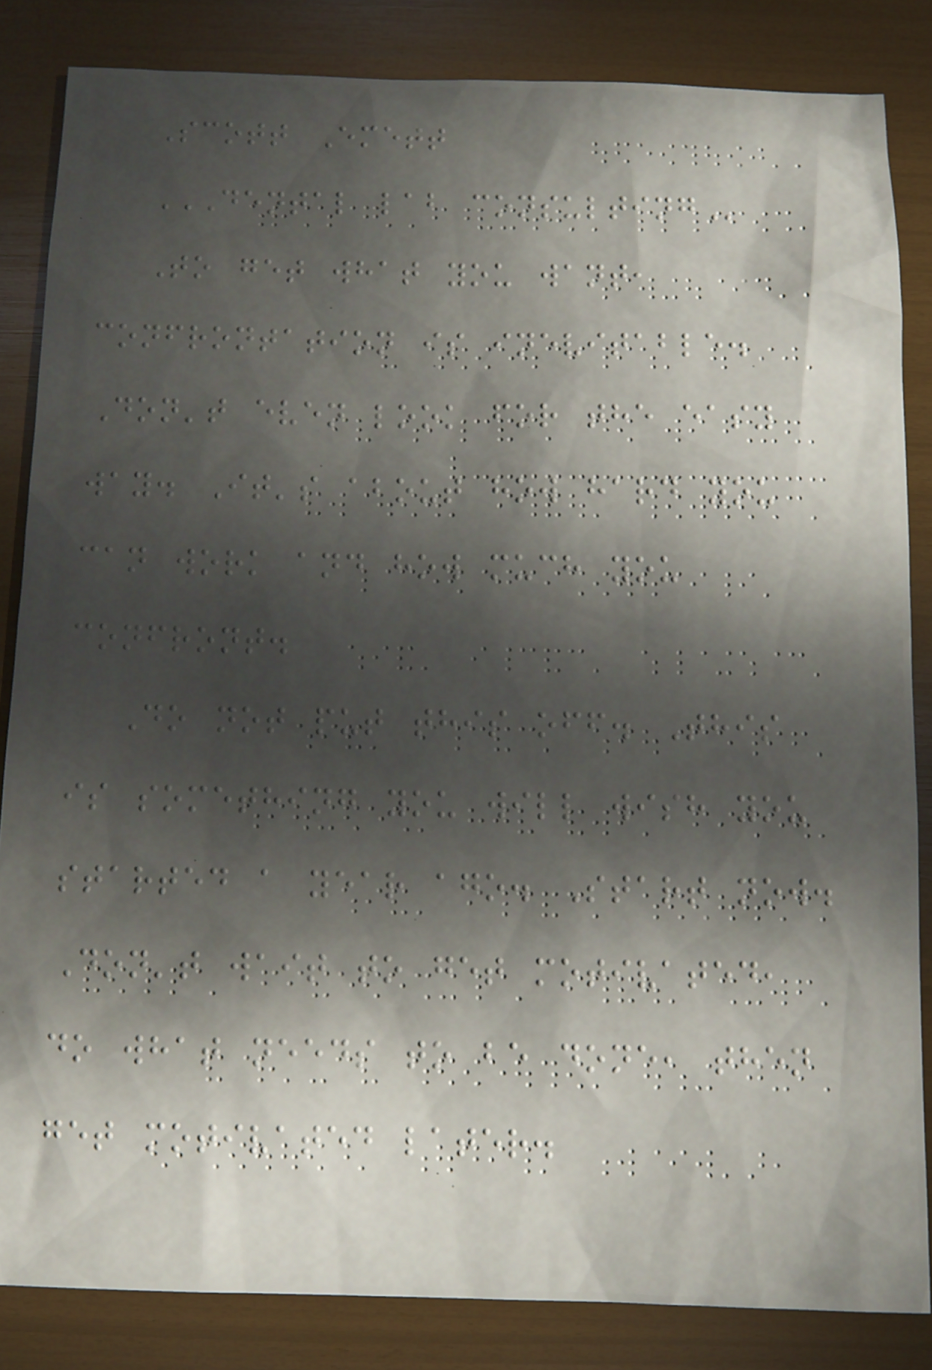Scott Emett
DENTAL LAB CONSULTING
To get what you want,
confrontation is inevitable.
Don't even look for the easy
way. It's about how hard you
can work and how much you
confront.
Do not put this off. This
is something you will wish you
started a year ago. Start now.
Don't wait to get motivated,
do what needs to be done, then
get motivated later.
